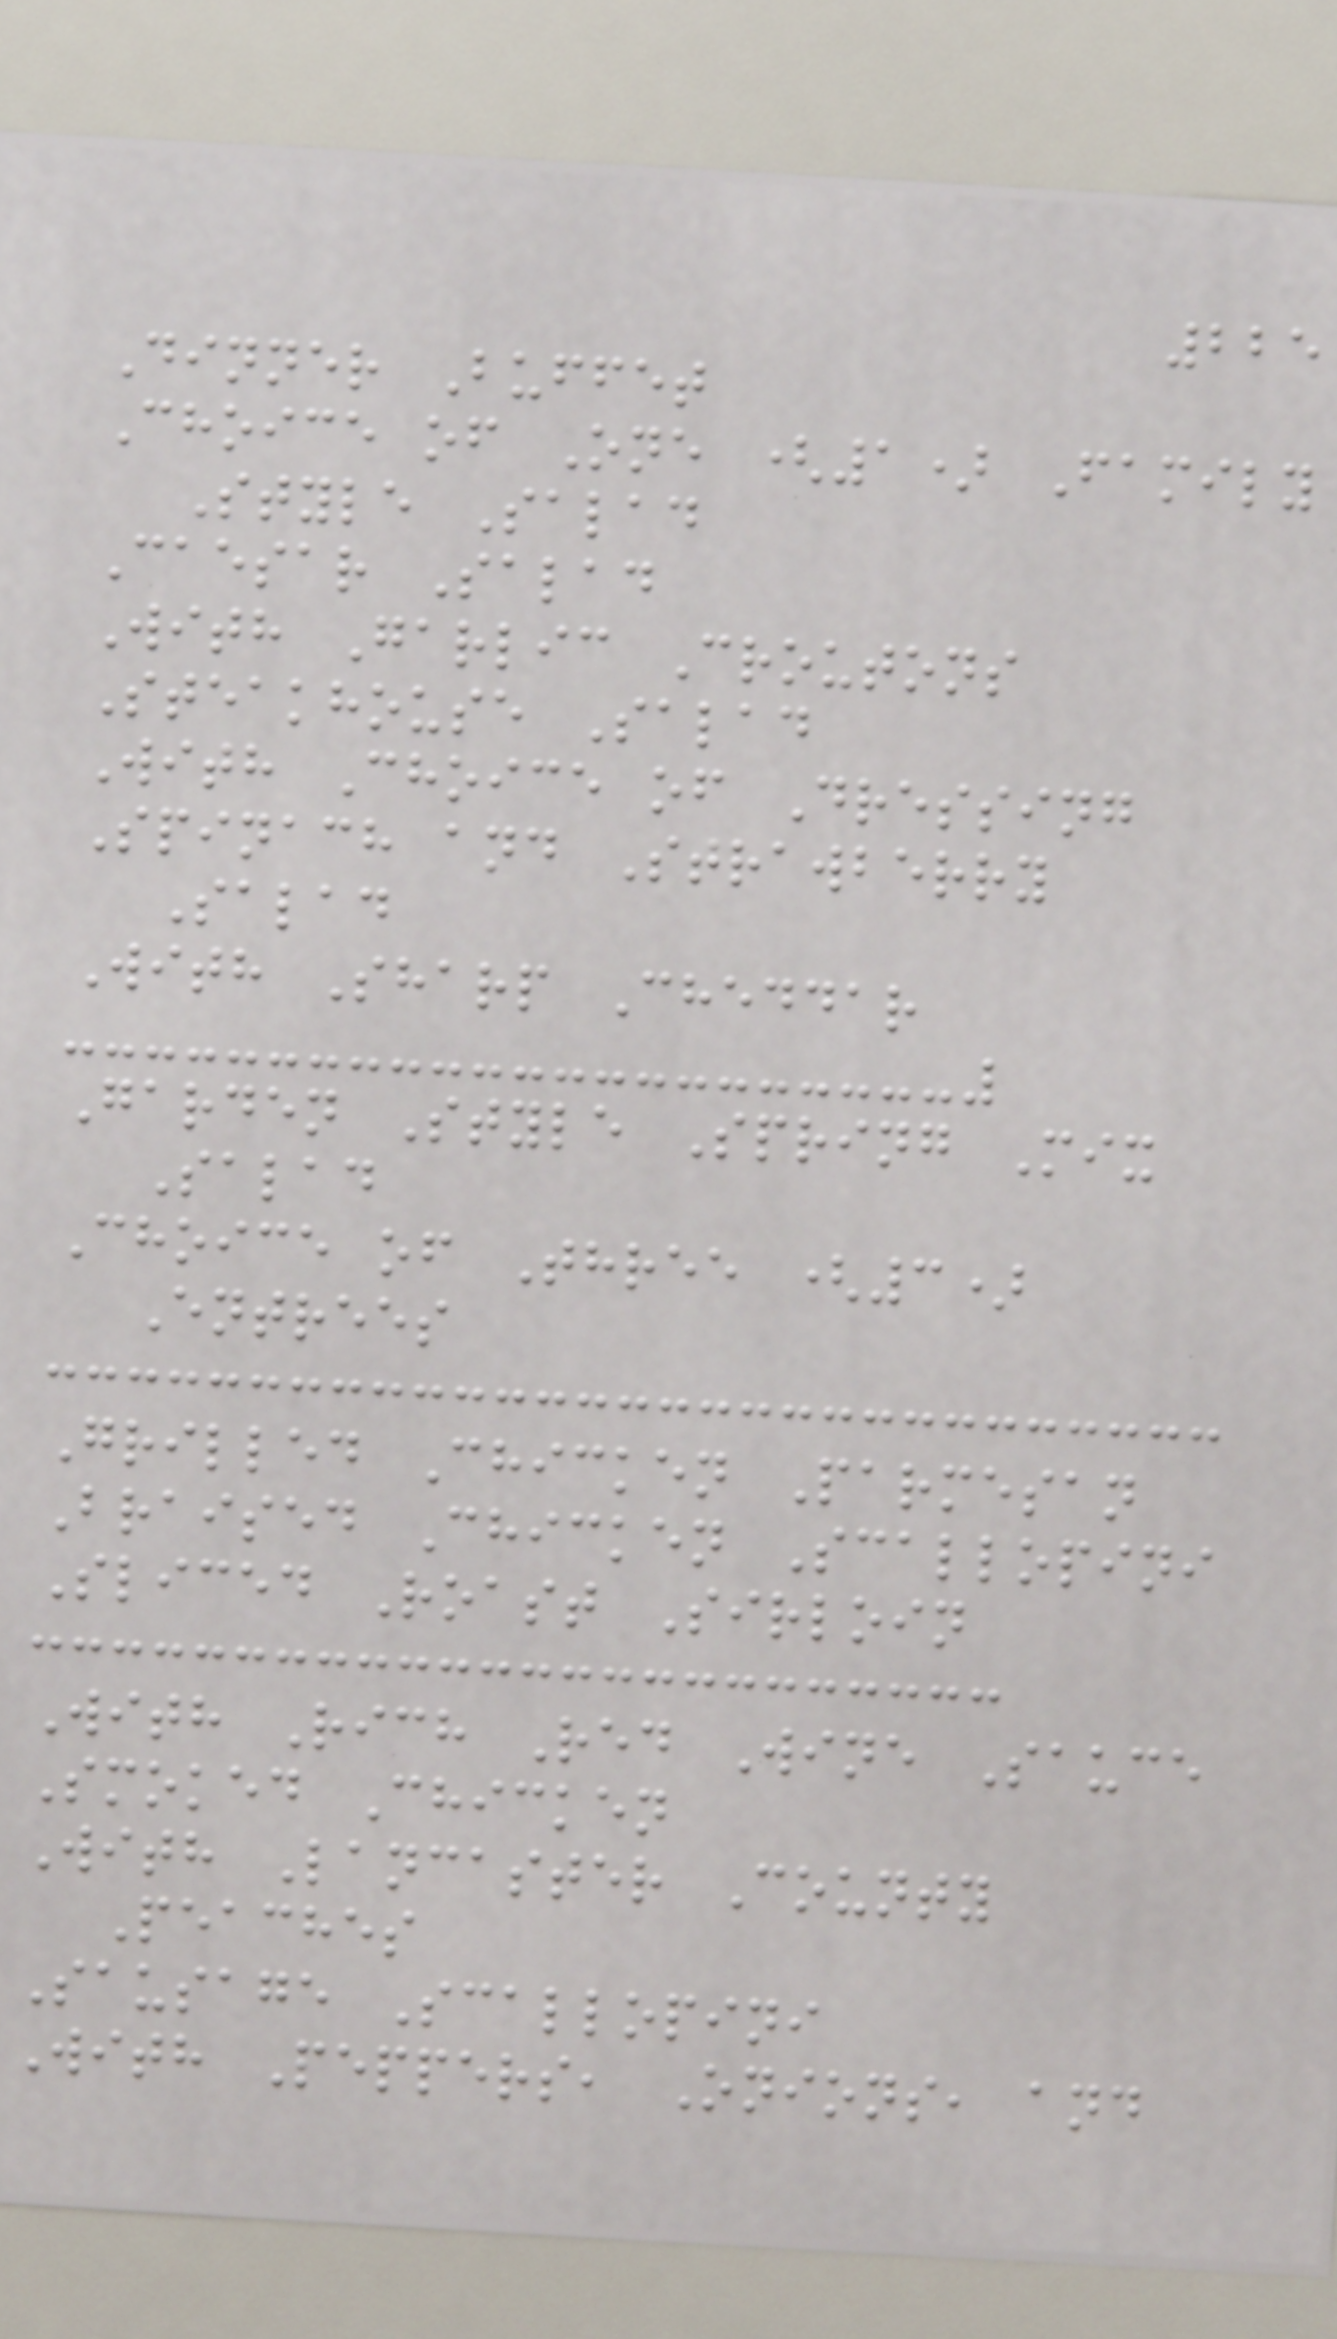225
Dinner Buffet
Choice of One (1) Family
Style Salad
Caesar Salad
With Garlic Croutons
Steakhouse Salad
With Choice of Dressing
Spinach and Strawberry
Salad
With Sharp Cheddar
Garden Style Spring Mix
Salad
Choice of Three (3)
Entrees
Grilled Chicken Parmesan
Braised Chicken Scallopini
Sliced Roast Sirloin
With Rich Red Wine Sauce
Smoked Chicken
With Lancaster County
Peaches
Sausage Scallopini
With Peppers, Onions, and
